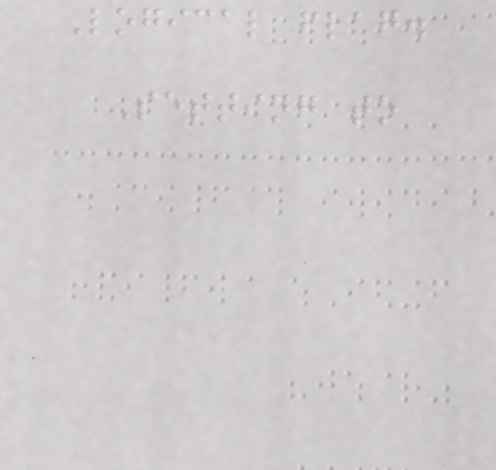Logical flag.
Setting to
